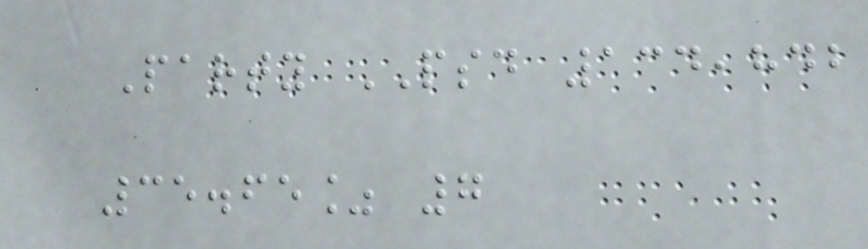Party PSD 134,842
35.65% 7
